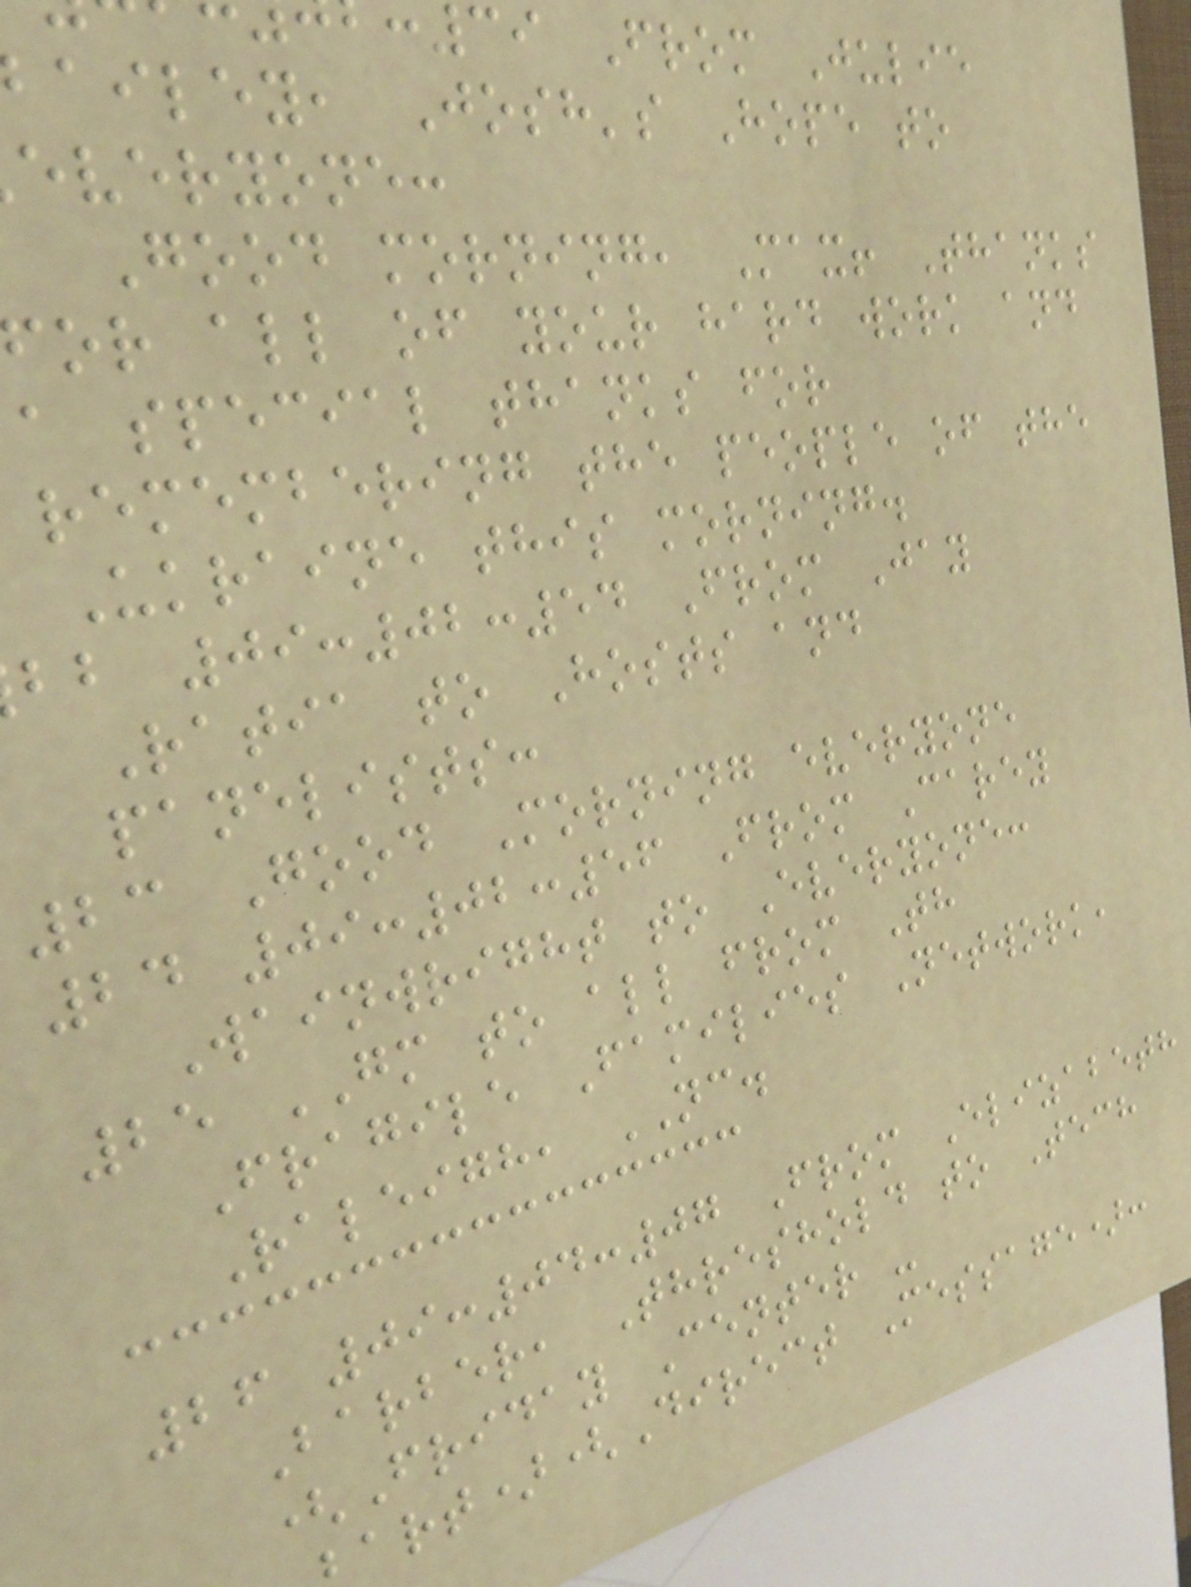39 From Julie
ailey, Josh's Hope to
everyone:
Good morning, Max! Thanks
or all of your hard work and
a special thanks for
remembering the people of the
Ukraine this morning.
bb 09:02:54 From Jay
Ratia to Hosts and
panelists:
23 Good Morning everyone
24 09:02:56 From Carey
Wainwright to Everyone:
25 GM to all from Th
Fragile Families Network,
Raleigh, NC.
26 09:04:07 From Elizabeth
Barber, Threshold to Tech
(Friday Center -
art)(Direct Message):
